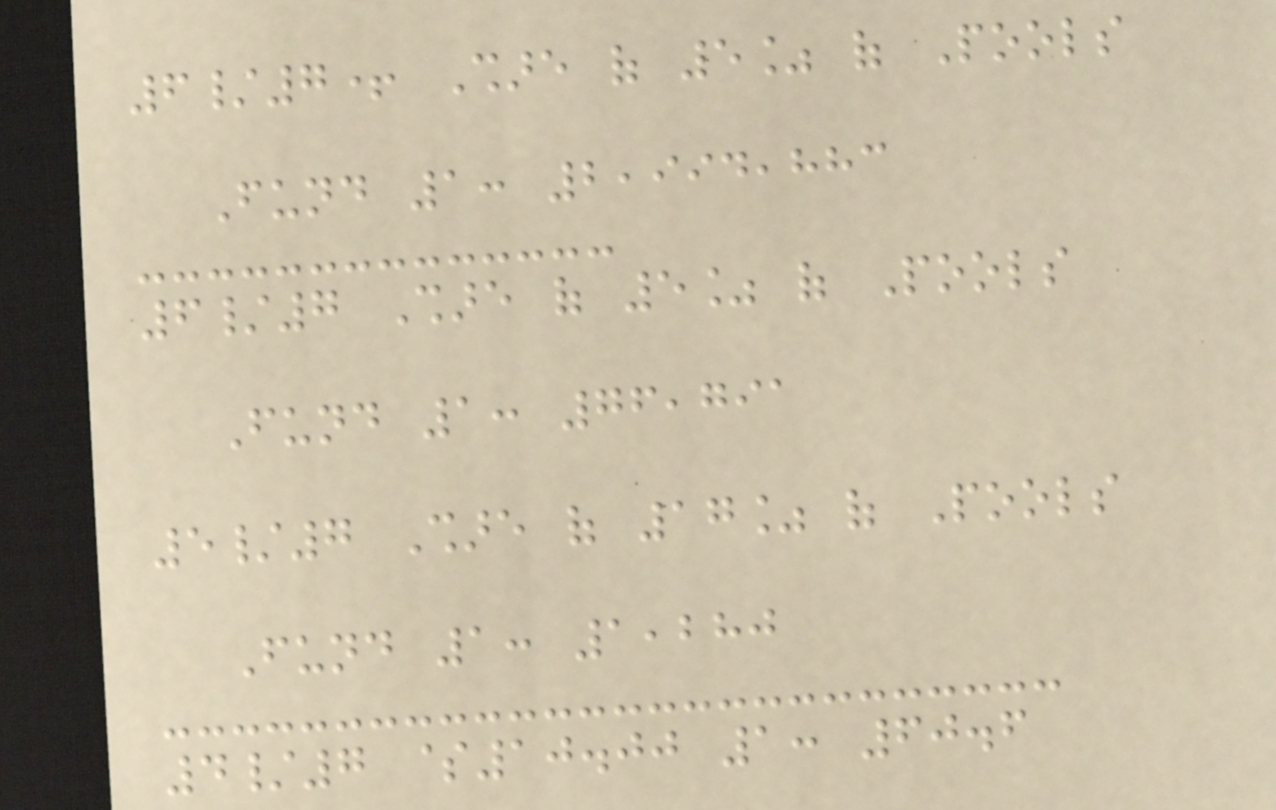6/7+ Share of 5% of Pools
Fund 1: 2,994,883
6/7 Share of 5% of Pools
Fund 1: 76,791
5/7 Share of 17% of Pools
Fund 1: 1,280
4/7 $10.00 1: 60.6
